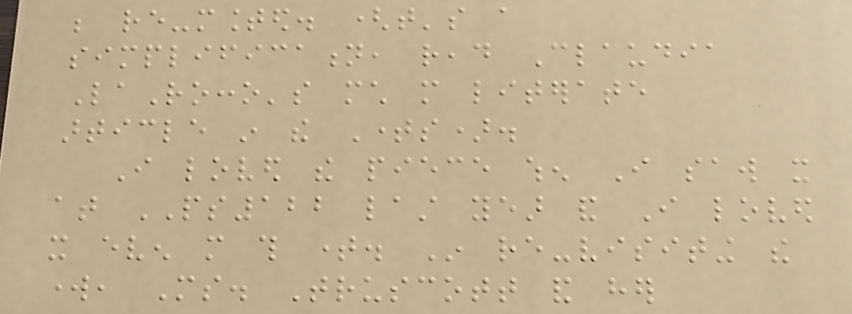be re-mounted. (that's a
simplification, read Claudia
LaRocco's much more literate
article in the Times).
I loved the piece when I saw it
at PS122 last year and I loved
it even more this time. In re-visiting the
work, Ms. Truscott and her
